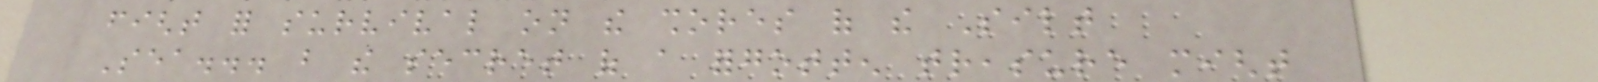fight for survival on the shores of the Silt
Sea... but the secret of a forgotten treasure might
